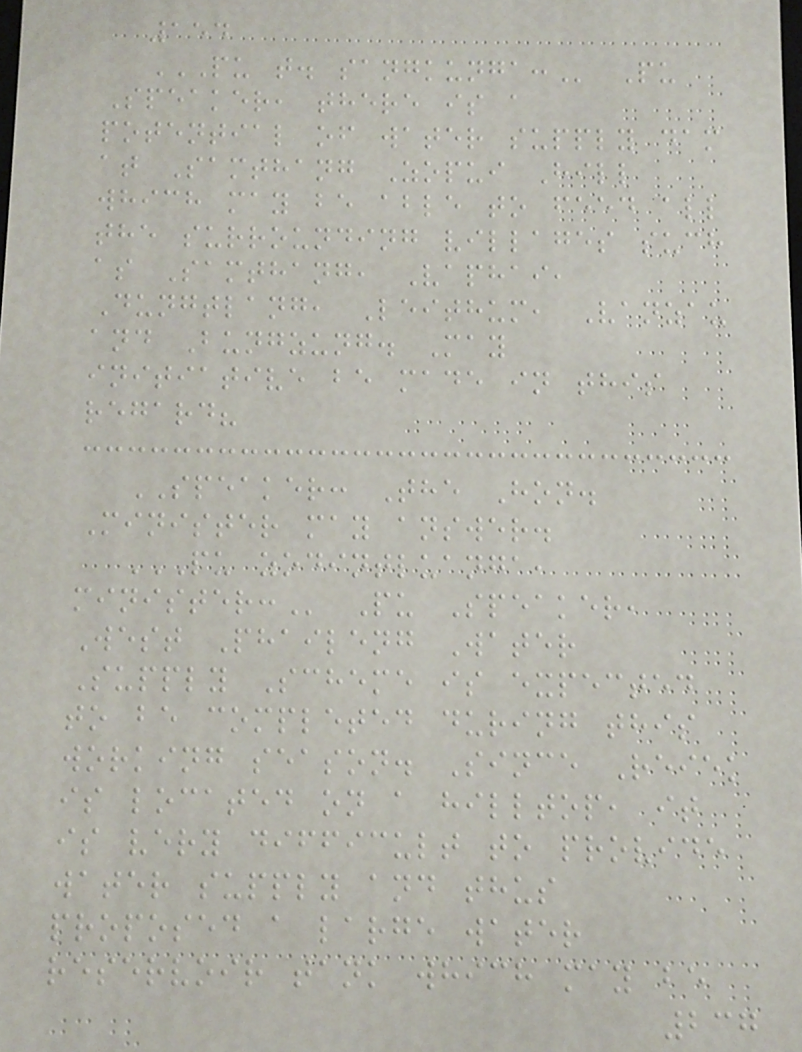154
PU T. SANGKUNGA: Pu
Speaker, there is a
potential of water supply dam
at Samthang Zopui Hill
which may be able to feed all
the surrounding villages such
as Samthang, Vaphai,
Dungtlang, Leithum, Vanzau
and Bungzung. May
initiative be made in this
regard?
SPEAKER: The Hon.
Minister may answer.
PU ZODINTLUANGA,
MINISTER: Pu Speaker,
West Phaileng Water
Supply Scheme is expected
to be completed during this
working season. Since Reiek
is located on a hilltop, it
is very difficult to provide
water supply and thus
proposed a large water
reservoir tank which may be
237
